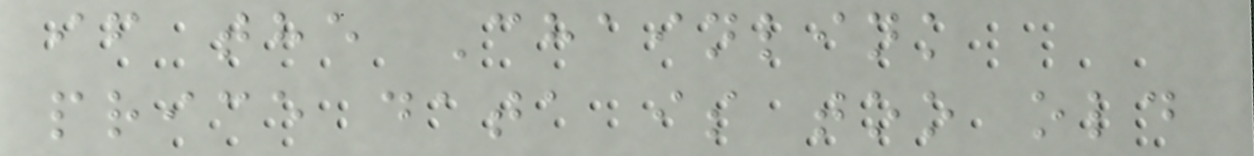if the Chainlink
price data is too old
